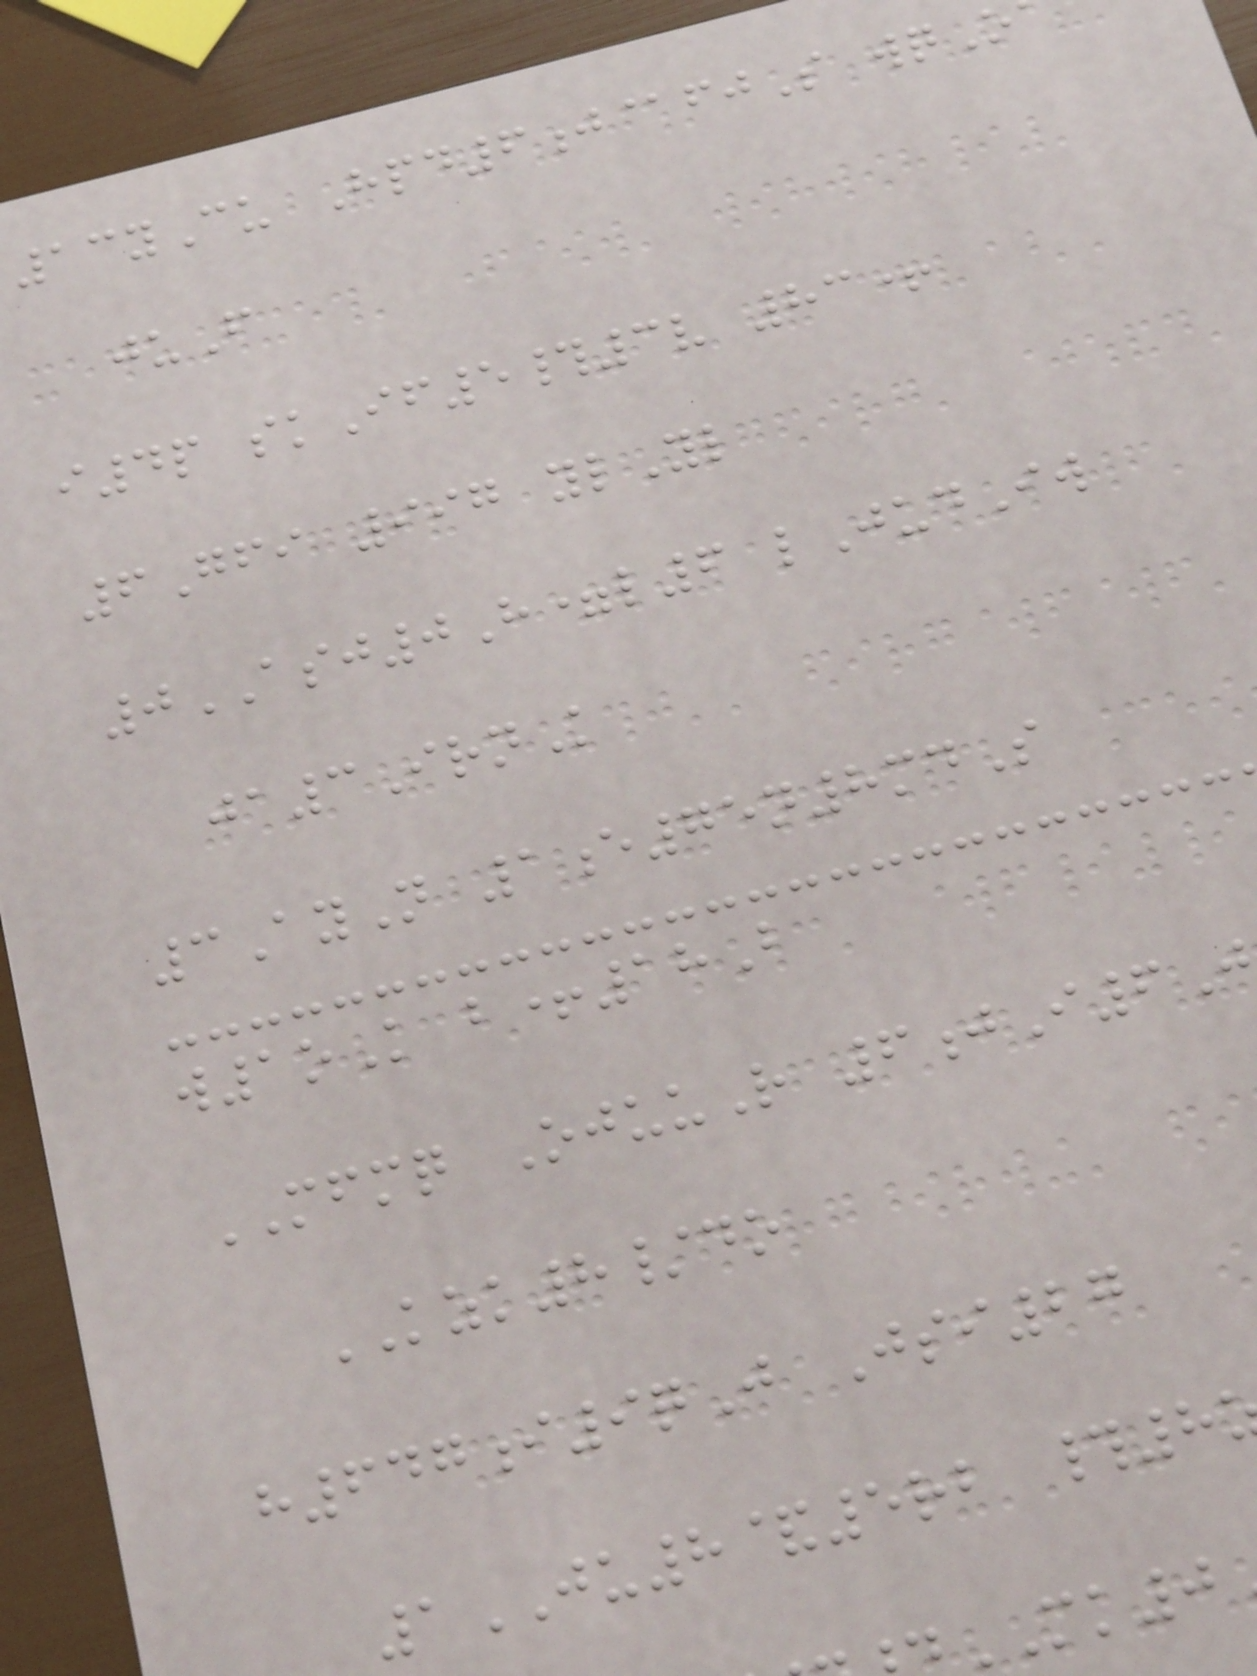13yCu Hpd6j@fjS wqO
juF
i4p skIf5#3v 83+
6Gfi 997 ylYl
0ASJ0H=l6 lJudIw
ja3IrnK
3AyN 1e75n8mdS
w1oK b+18B
MFMQ OjuuR 6jI6J
KZK8/do
h647i9qJ Jsi27
1JU8&5rb #8
